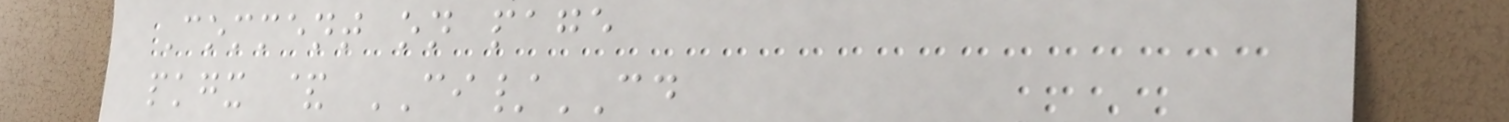Comment on page
pkgx & CI/CD
